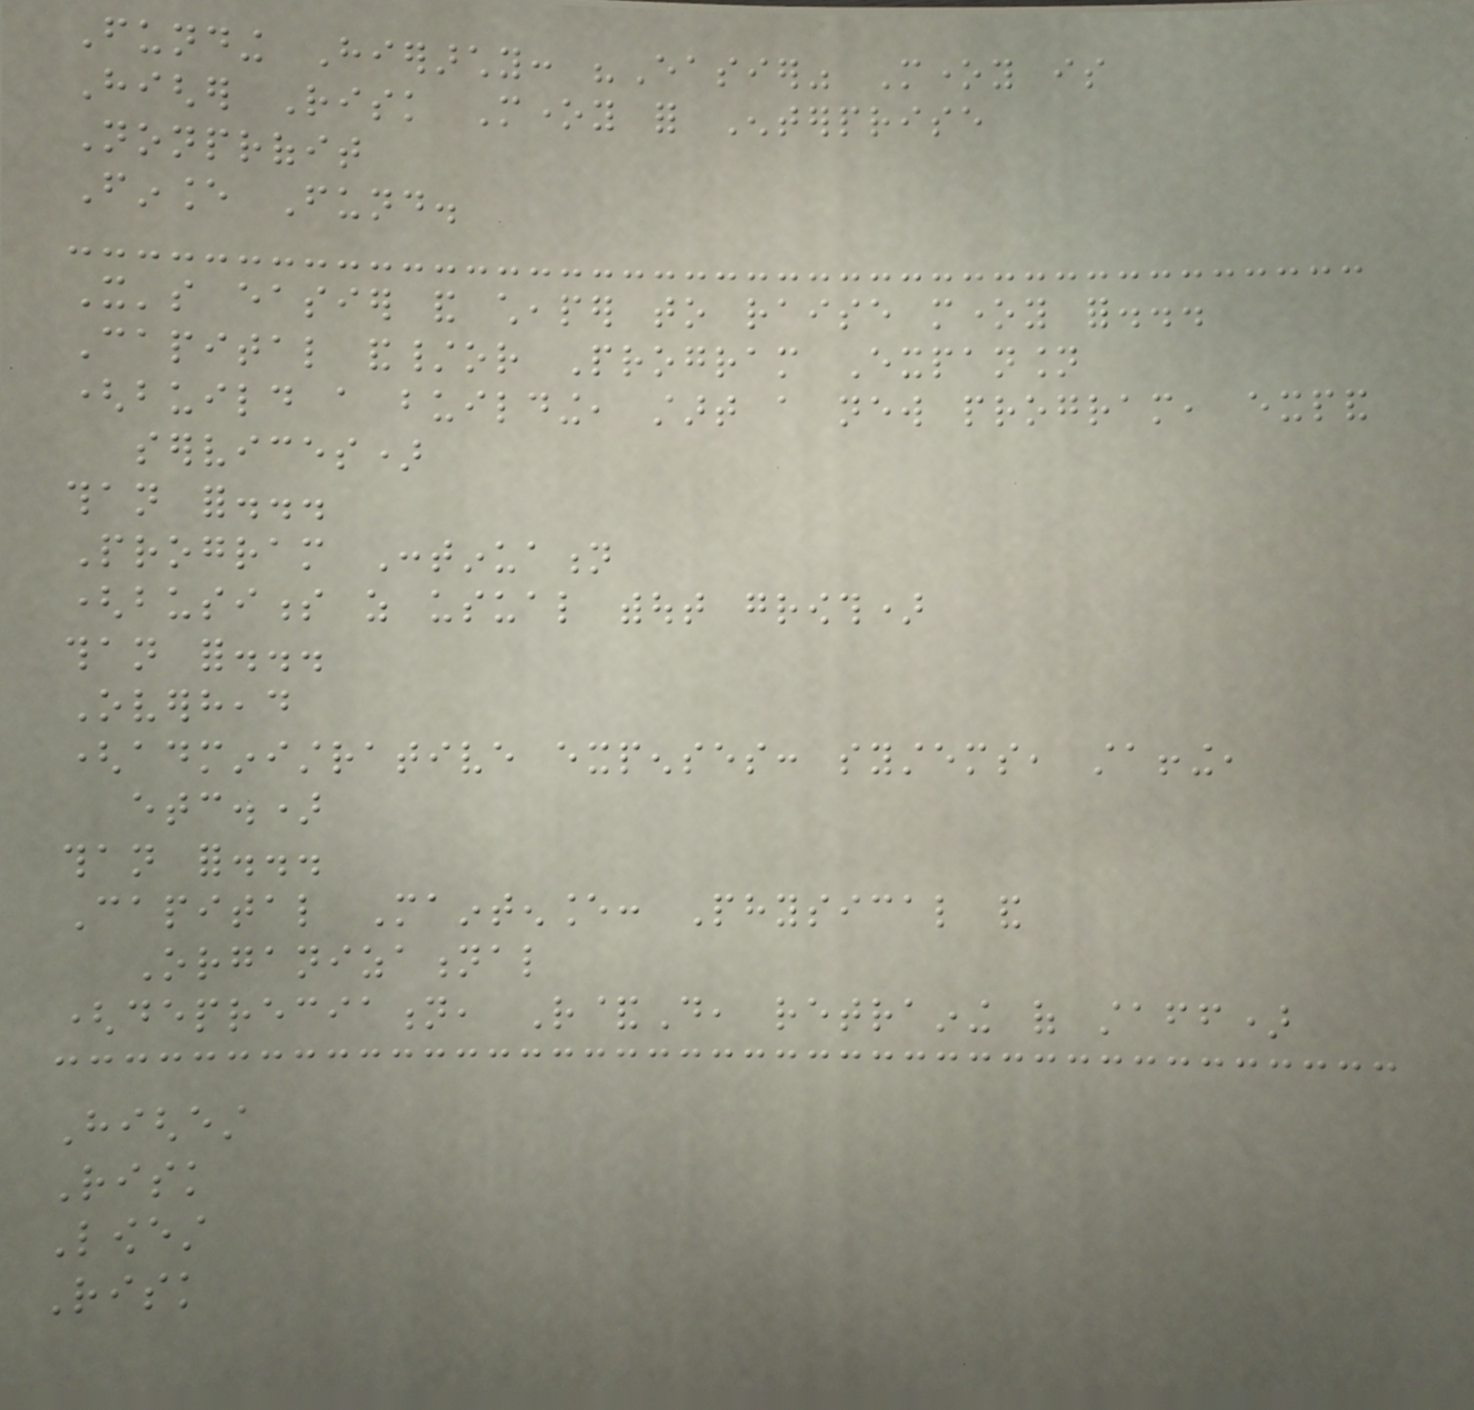Funding Hierarchy: "Easier" Money is
Higher Risk Money for Enterprise
Nonprofit
Finance Fund.
It's easier and cheaper to raise money for...
Capital and/or Program Expansion
(build a building, start a new program, expand
services)
than for...
Program Continuation
(business as usual without growth)
than for...
Overhead
(administrative expenses: systems, staffing,
etc.)
than for...
Capital Maintenance: Physical and
Organizational
(depreciation, R&D, retraining of staff)
Highest
Risk
Lowest
Risk
